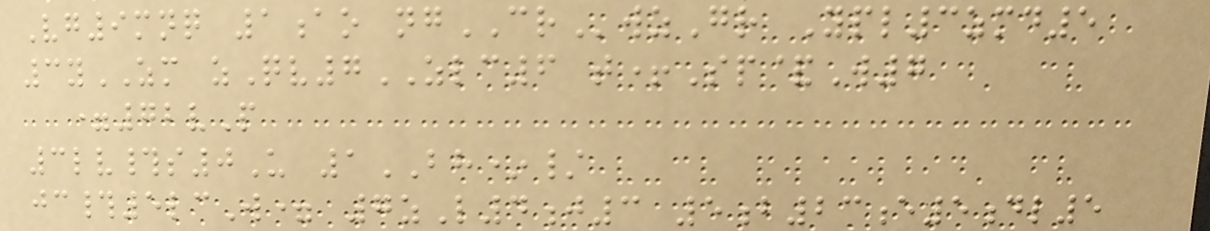Vg9mnq 1ao ngCRwzGr Ypl3zmd5
3yZM zQv7ZLC6 t+Sp&W7
=72vP
3lv#s0U 1BH*/
jc#5lcW= 7zL4j3 5b23e5dl5
